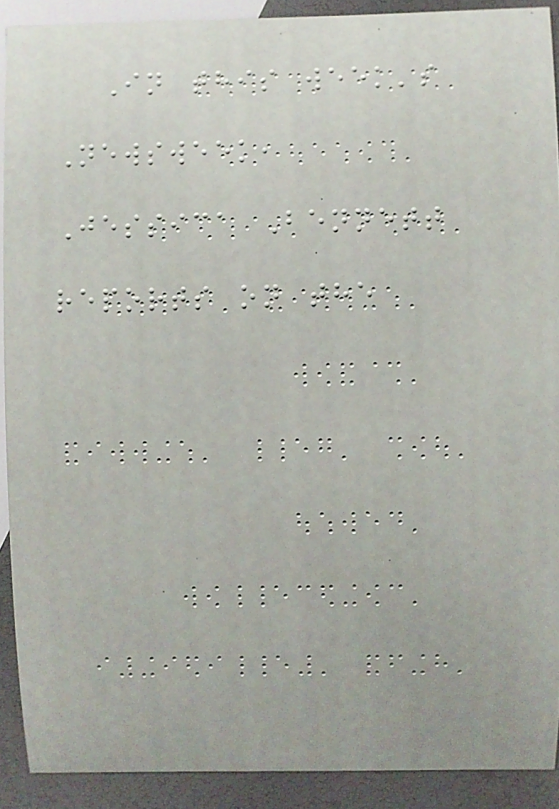In this week's
Newsweek,
Jessica Bennett
reports on the
